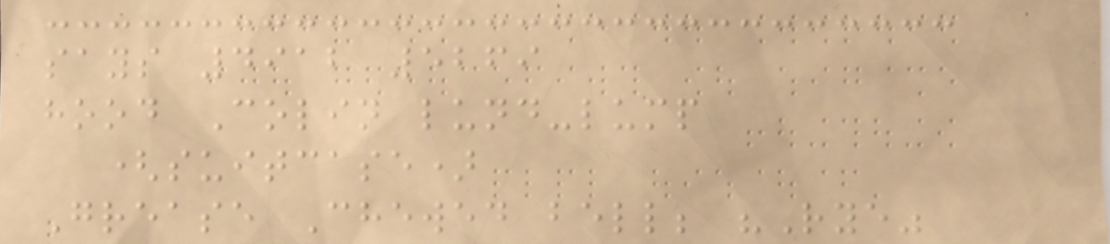says 4912 5269
hood Colin lund-lump
(suitcase)
Grease Chewed bell; "Rye"
